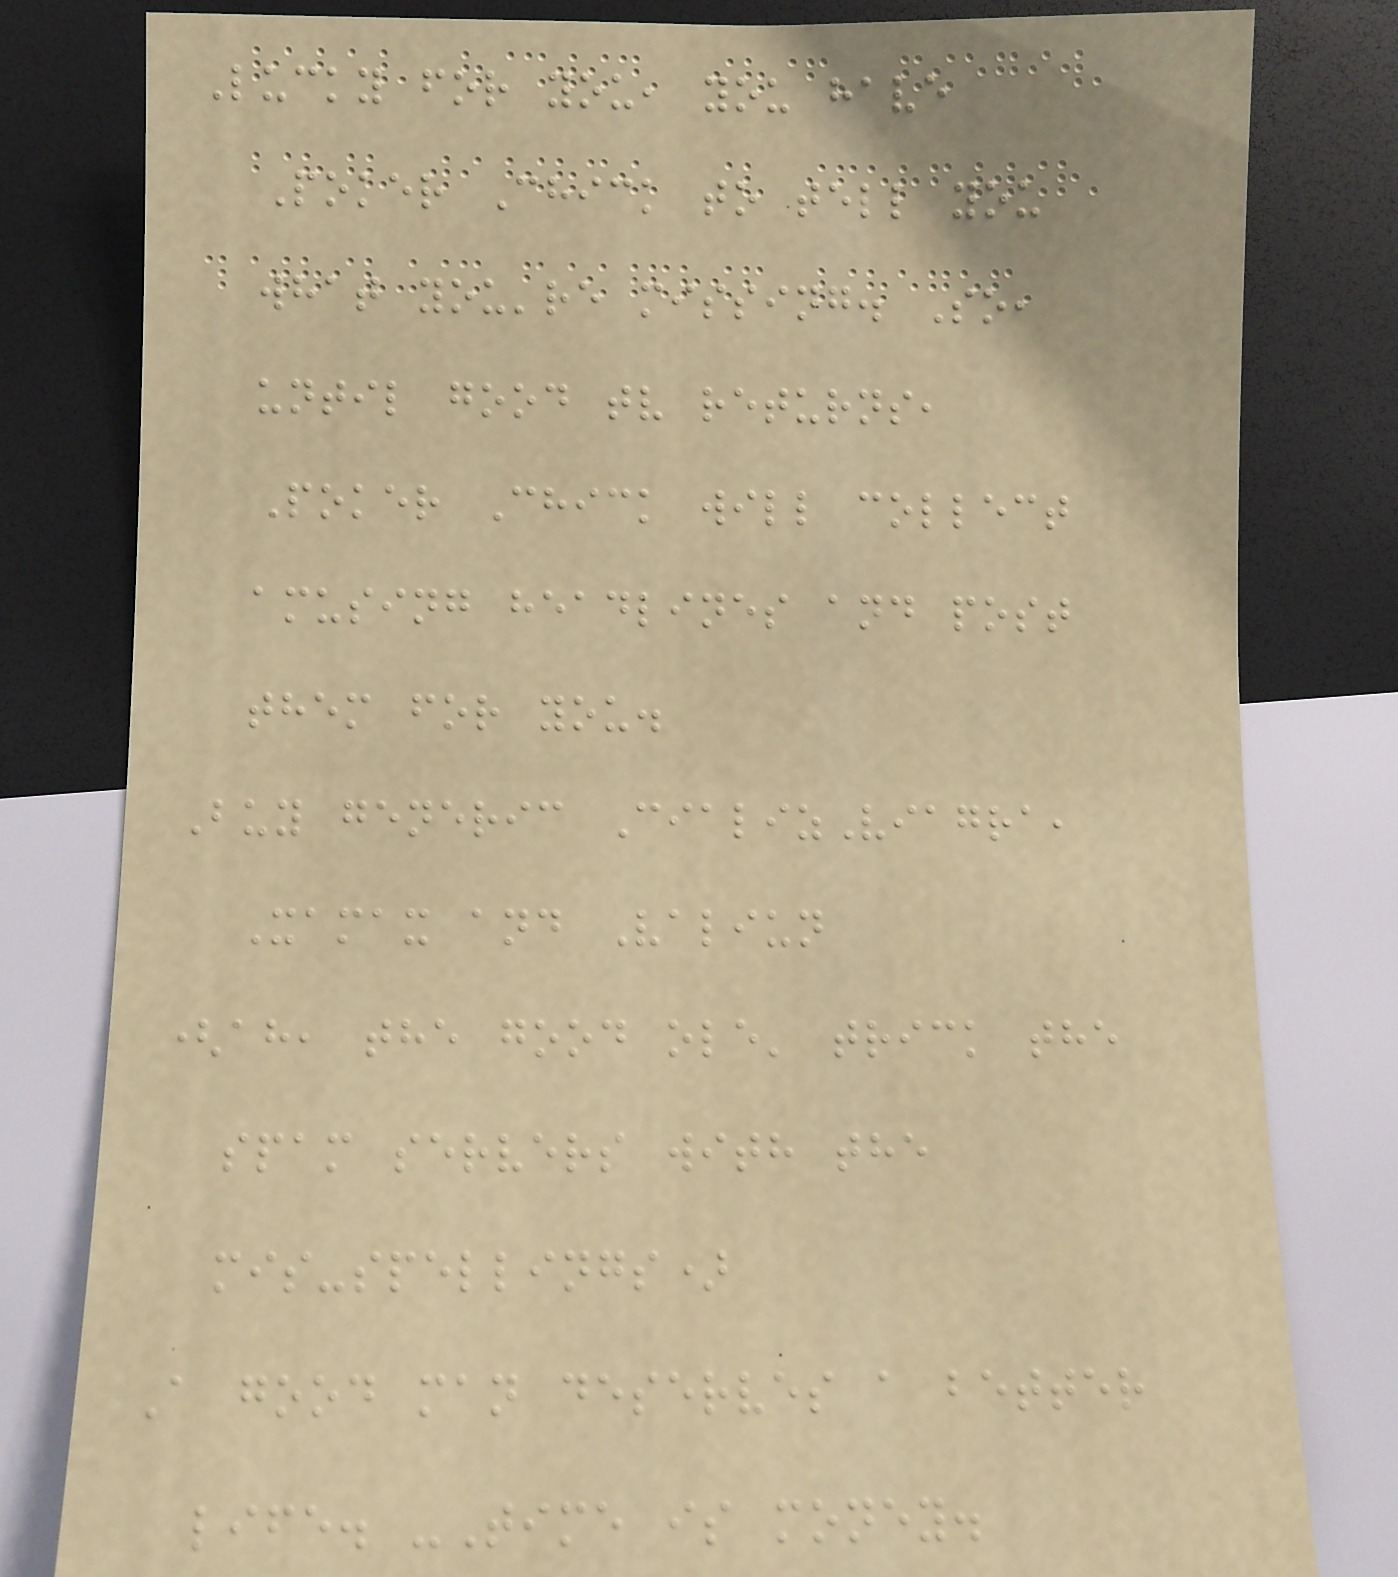Lucky for you, you have
Poker Chick to tell you
what you're missing. So,
until good tv returns,
Poker Chick will collect
amusing headlines and post
them for you.
Buy generic CializViagra,
Xamax and Valiun
(ah, the good ole' trick the
spam servers with the
mis-spellings)
A good man deserves a better
life. -Time is money.
